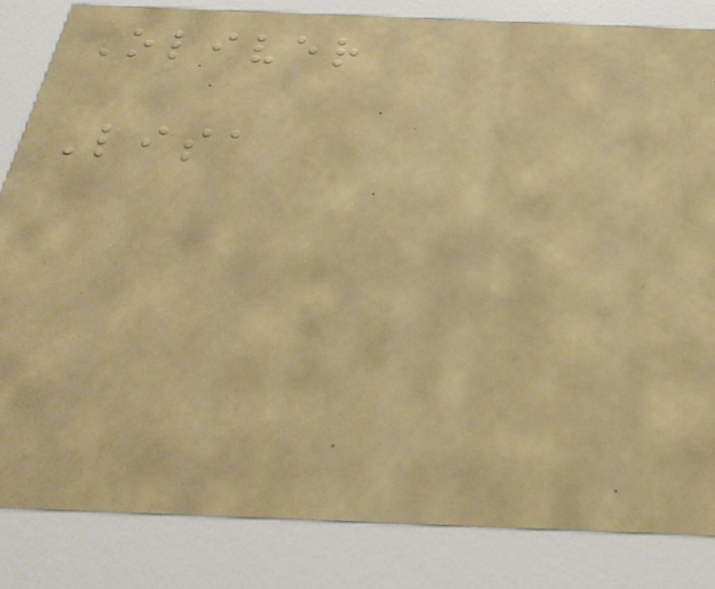Oliver
Lisa
